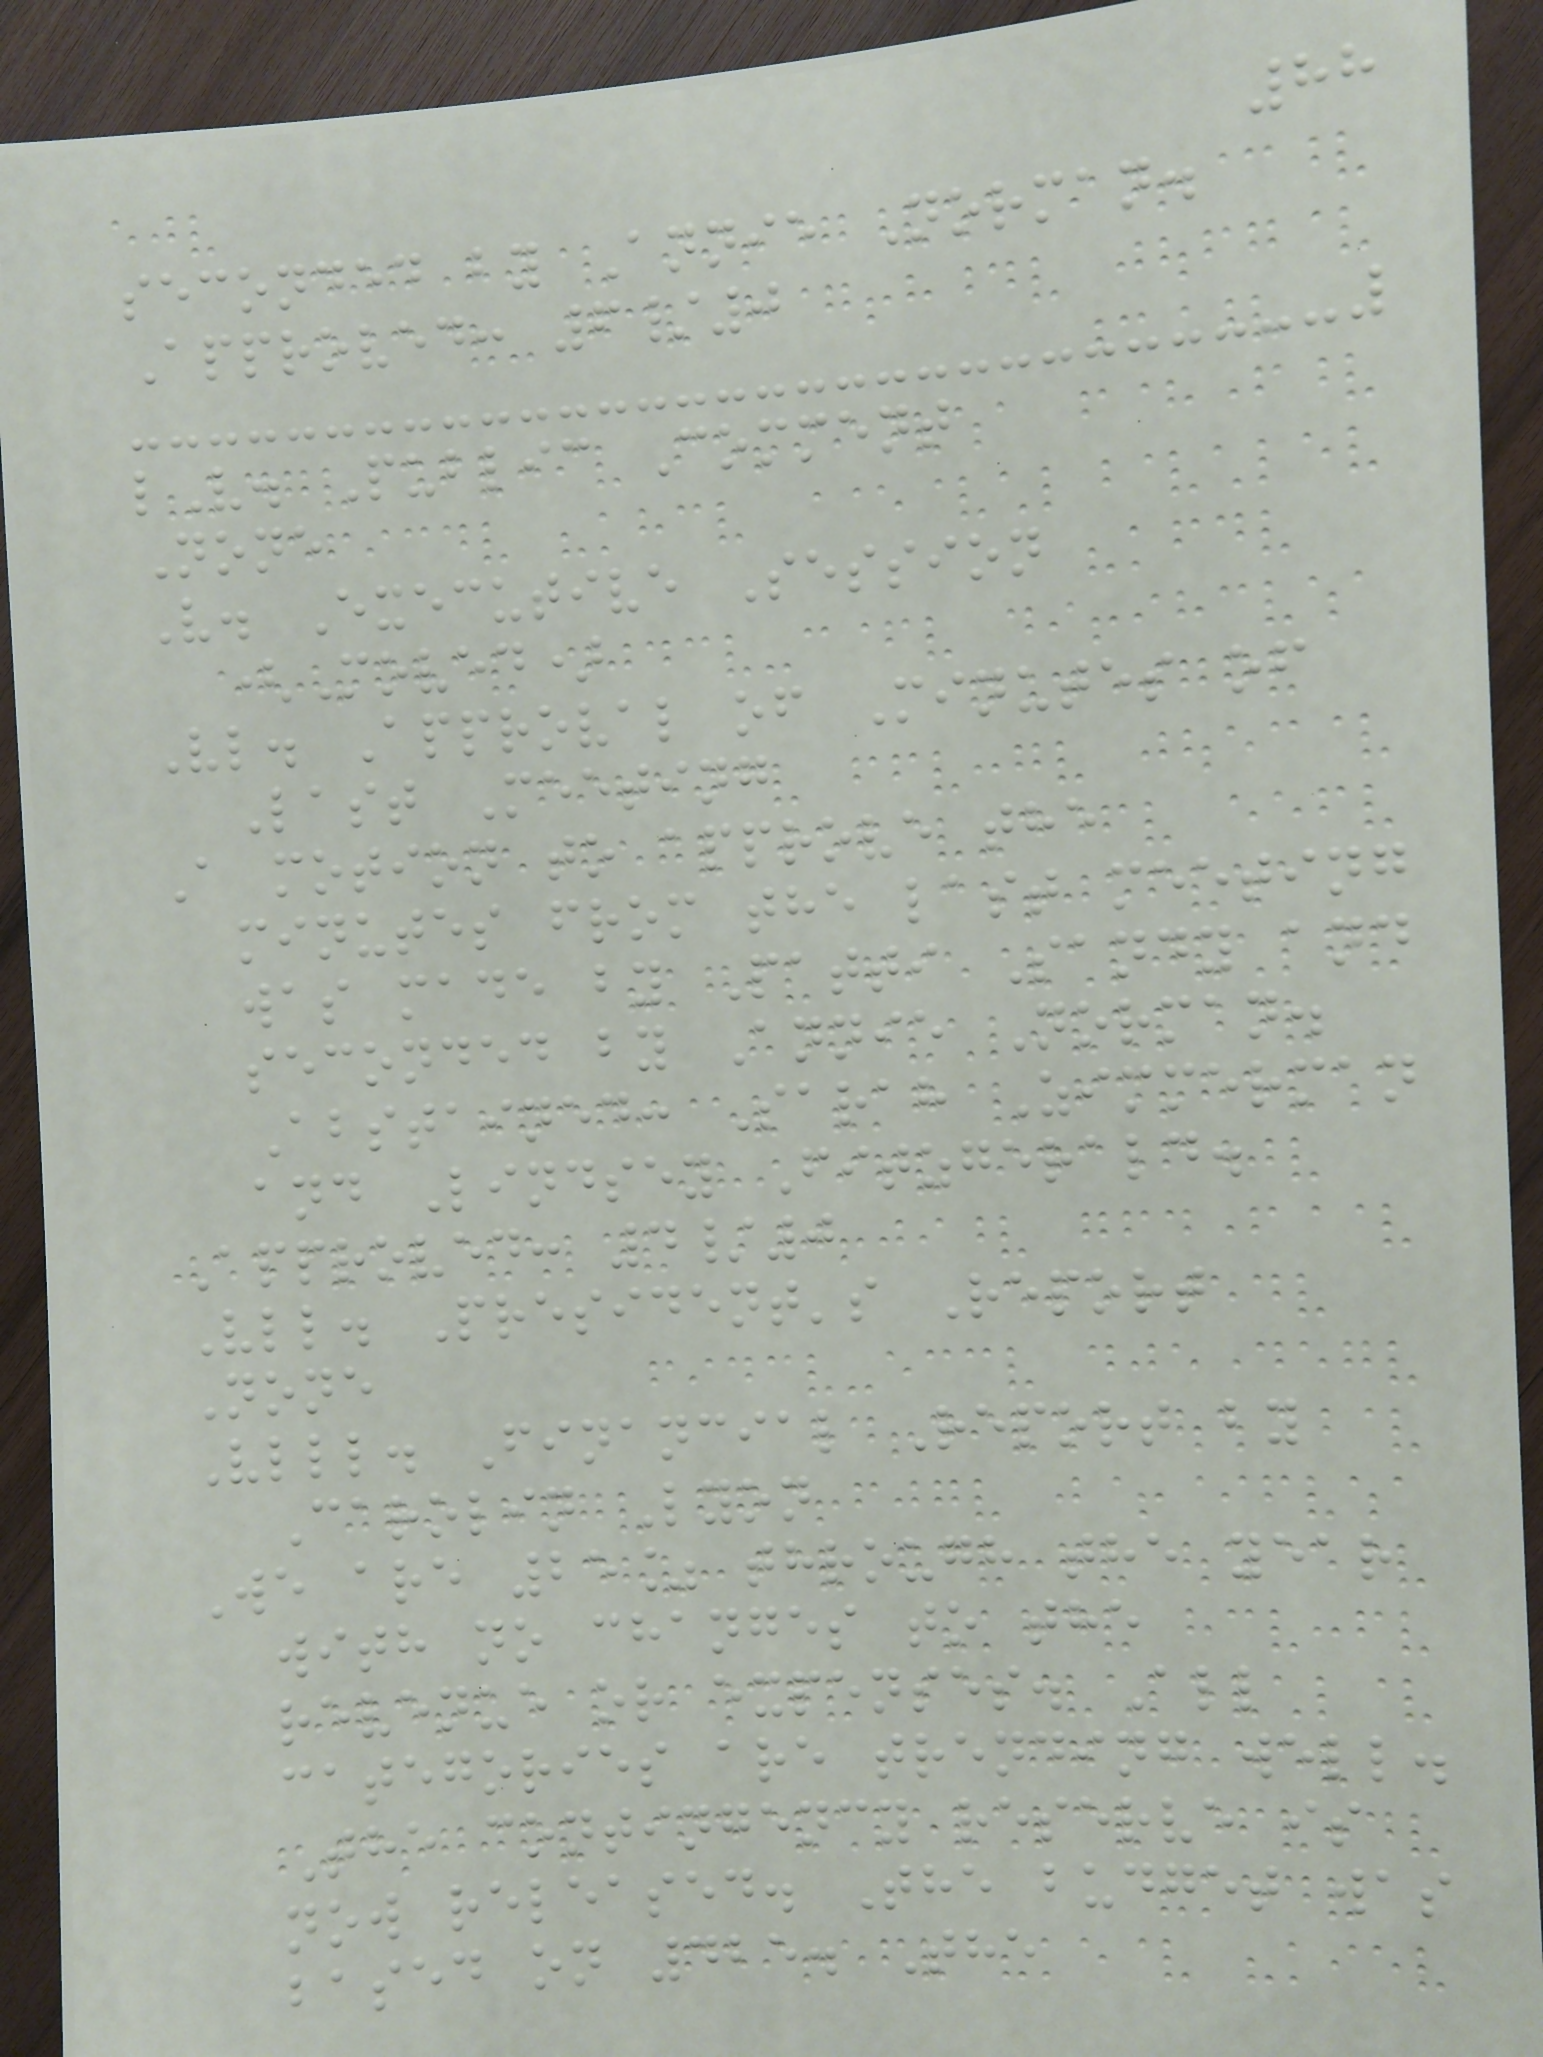88
seconded by Annie Norman.
Approved: 6/0
lV. Public Comment
None
V. Executive Session
(Moved)
Vl. Approval of Minutes of
Last Meeting
A motion to approve the
minutes from the last meeting
was made by Patti Sandy and
seconded by Annie Norman.
Abstained: Sarah Zimmerman
and Lindsey Fitzgerald.
Approved: 4/0
Vll. President's Report
None
Vlll. Financial Report by
Carolin Lyon
We are 25% through the year
with no changes to the
revenue or expenses. All
categories are trending well.
The contingency reserve is
now released. The budget was
based on 425. The
